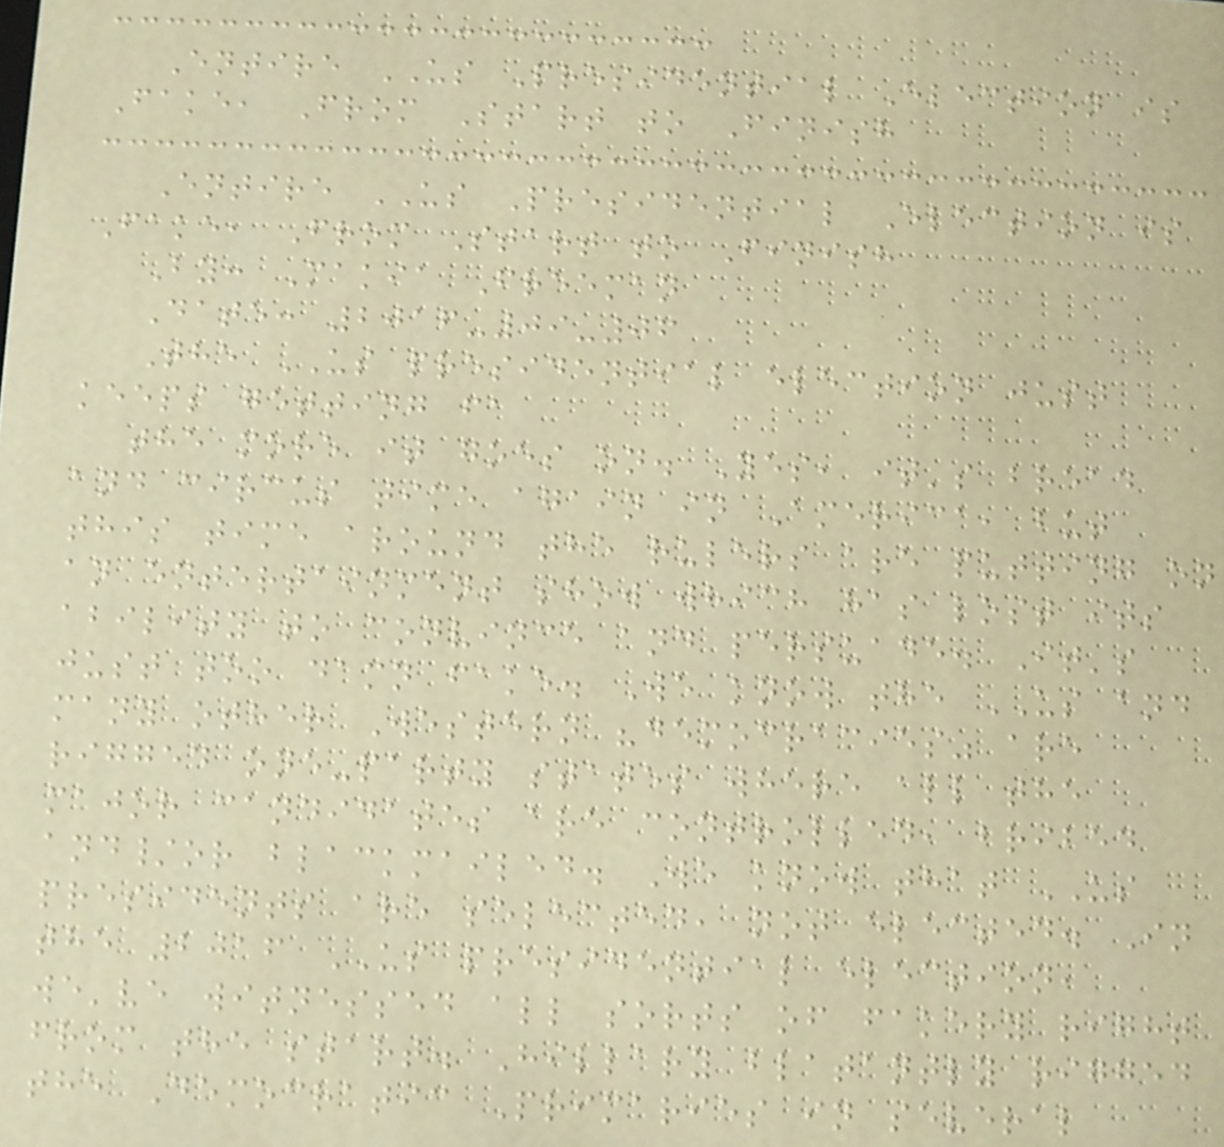Entire US Presidential Election is
Fake, From Start to Finish
Entire US Presidential Election is
Fake, From Start to Finish
By: Makia Freeman
Date: 2016-09-06
The US presidential election just
keeps getting fa
the more it goes on. Yes, it's bread
and circus time again in America, but
this time around the rulers are putting on
an entertainment show which has lost its
ability to convince and persuade. It's
just too damn fake. We know the US and
many other Western "democracies" are
rigged one-party states where all the
major candidates are controlled, bribed
and/or blackmailed. We know that US
presidents are selected, not elected. In
the 2016 US presidential election,
we've witnessed all sorts of fakery right
from the start. Hillary blatantly rigged
the Democratic Primaries in several
